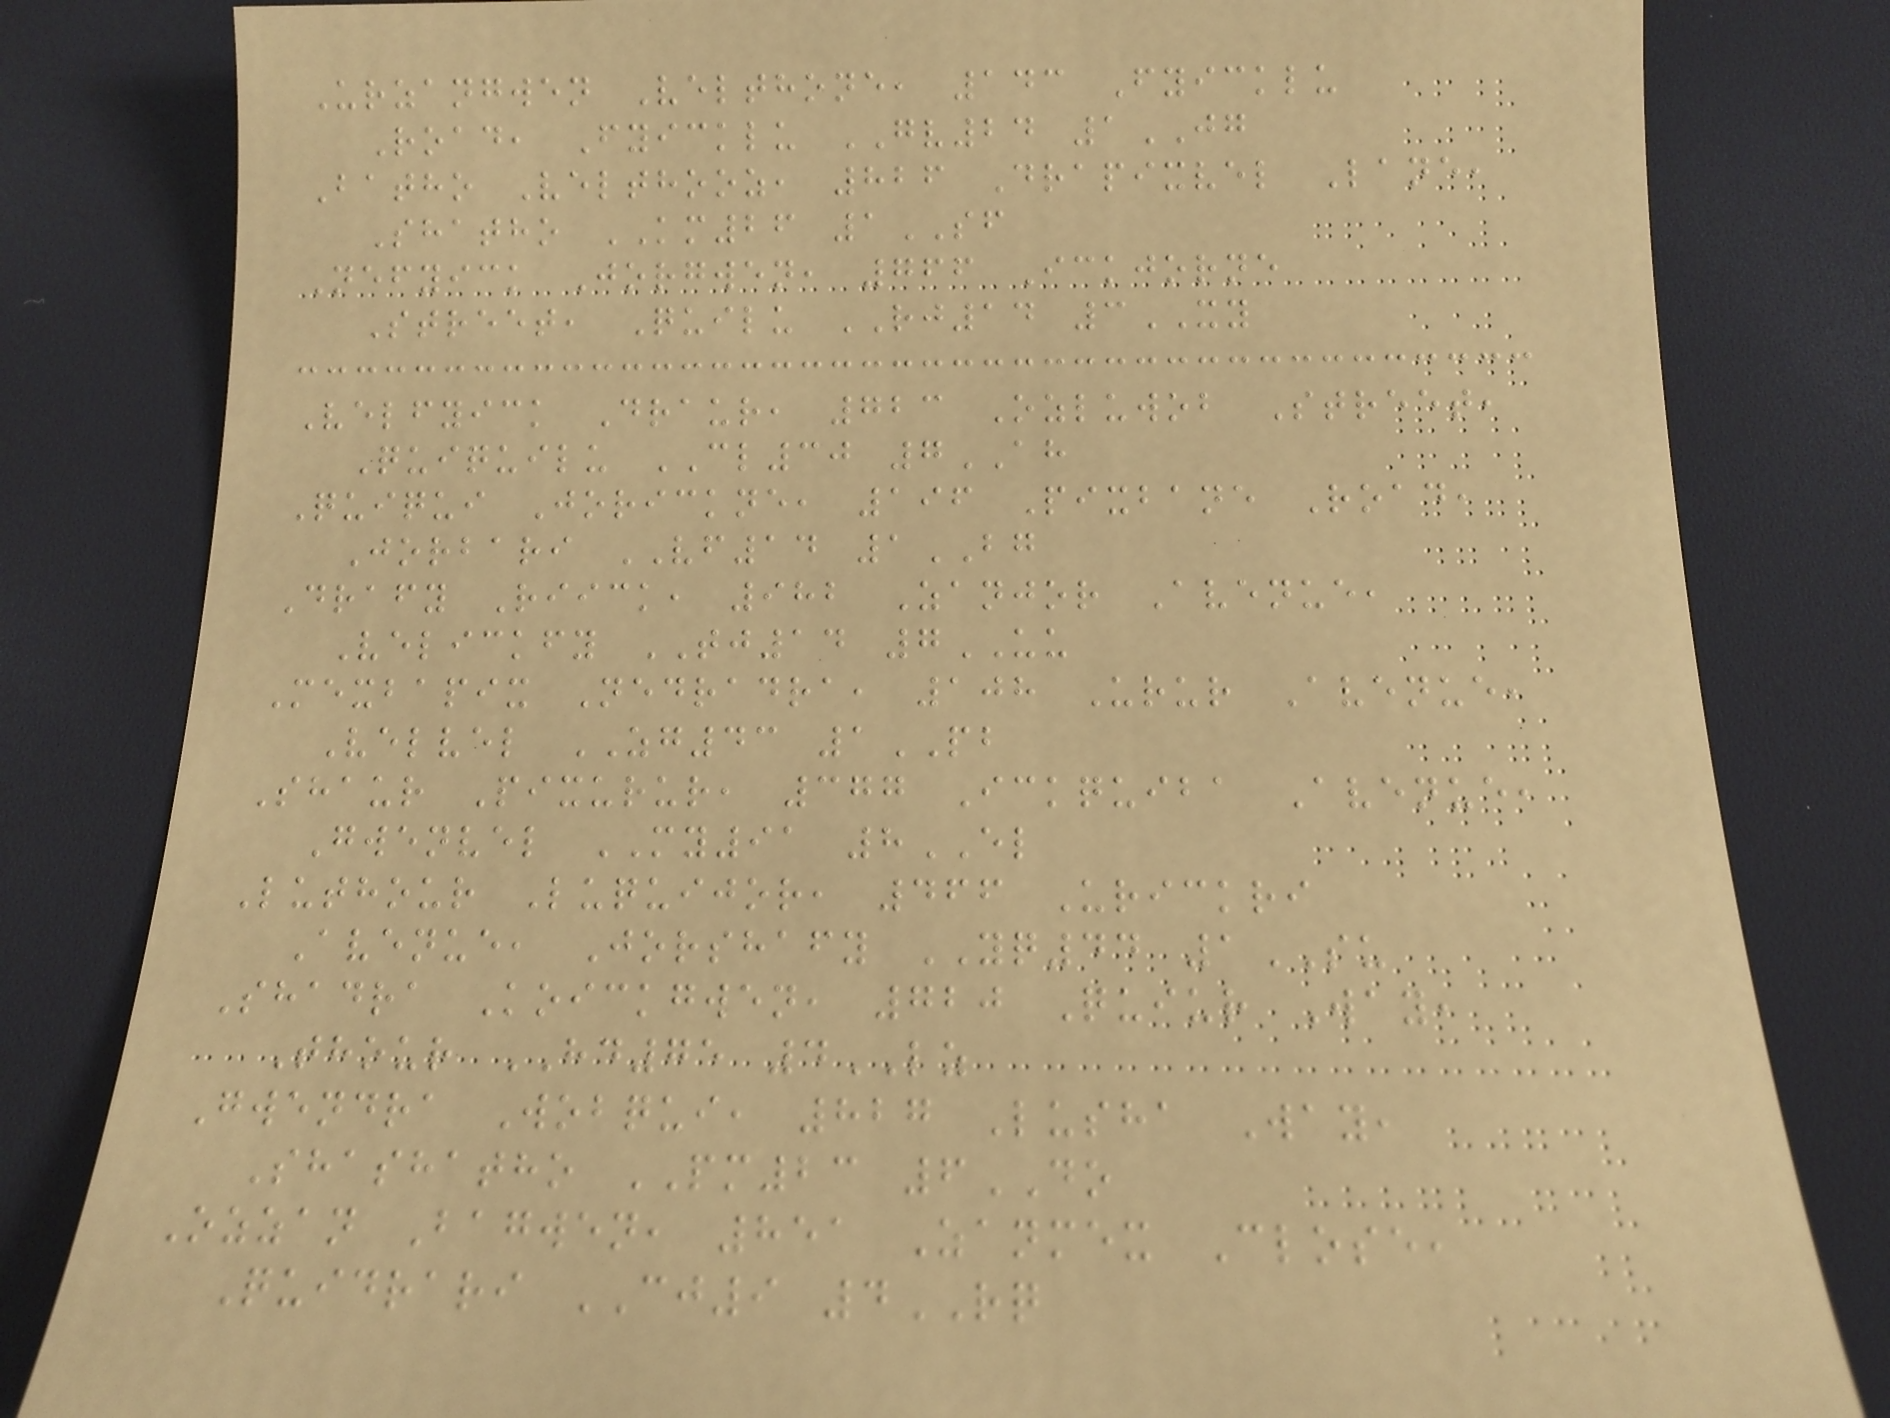Urzangwen Velthone, 143 Fyicklu
Road, Fyicklu GV24 1JG
Batho Velthooz, 826 Drapixvel Lane,
Shatho KM26 1SF
Nefyick Jorgwen, 766 Ickjorne
Street, Quilu RJ14 3XY
Velfyick Draur, 723 Ozluwob Street,
Quiquilu CL30 7AH
Quiqui Jorickne, 196 Pixbane Road,
Jorbari VF14 1BG
Drafy Riick, 982 Zanjor Avenue,
Velickfy TJ14 7UU
Mexbapix Nedradra, 108 Urur Avenue,
Velvel ZG43 1PB
Shaur Pixurur, 377 Ickquiba Avenue,
Gwenvel MY91 8EL
Luthour Luquijor, 466 Urickri
Avenue, Jorshafy YQ44 1SU
Shadra Koickgwen, 720 Quiur Way,
Thour HD75 4LZ
Gwendra Wobqui, 827 Lusha Way,
Shashatho PM23 6DO
Ozzan Bagwen, 851 Zanmex Close,
Quidrari CJ9 4RQ
